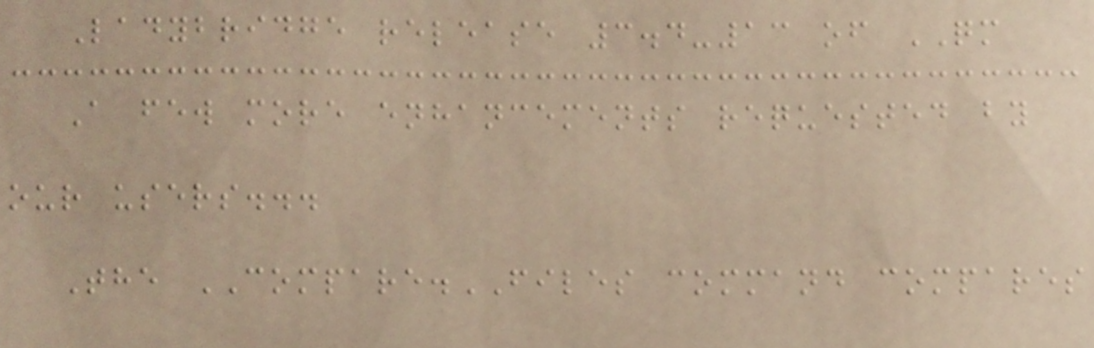Ladybridge release 3.4-13 of QM
A few more enhancements requested by
our users...
The COMPARE.FILES command compares
